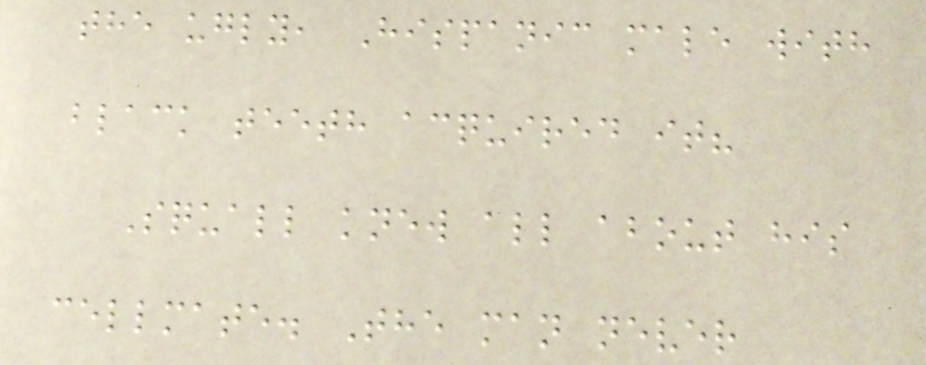the ugly, Hispanic male with
black teeth acquired it?
Squall knew all about his
cellmate. The man never
